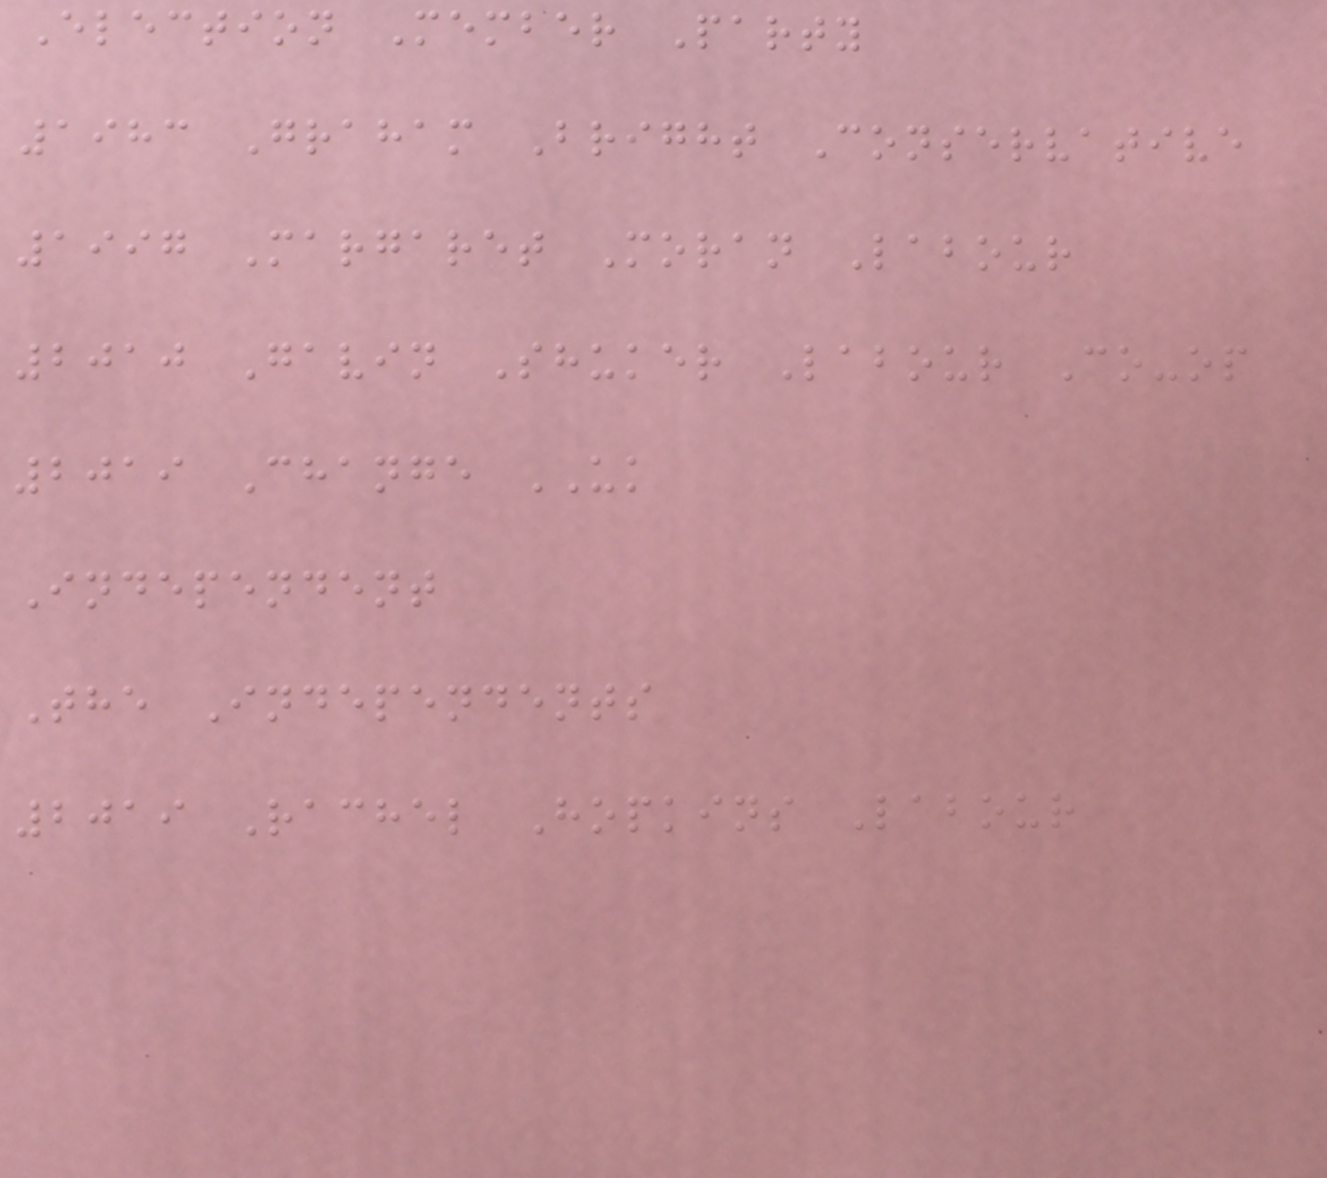Election Member Party
1983 Graham Bright Conservative
1997 Margaret Moran Labour
2010 Gavin Shuker Labour Co-op
2019 Change UK
Independent
The Independents
2019 Rachel Hopkins Labour
